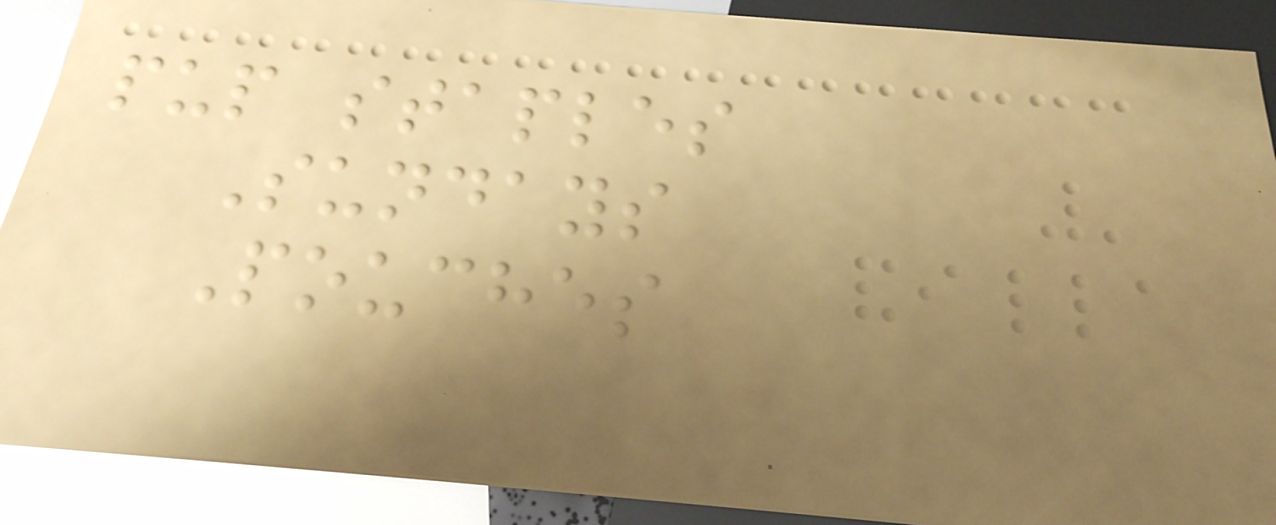pup staples
Sundays
Pouches
